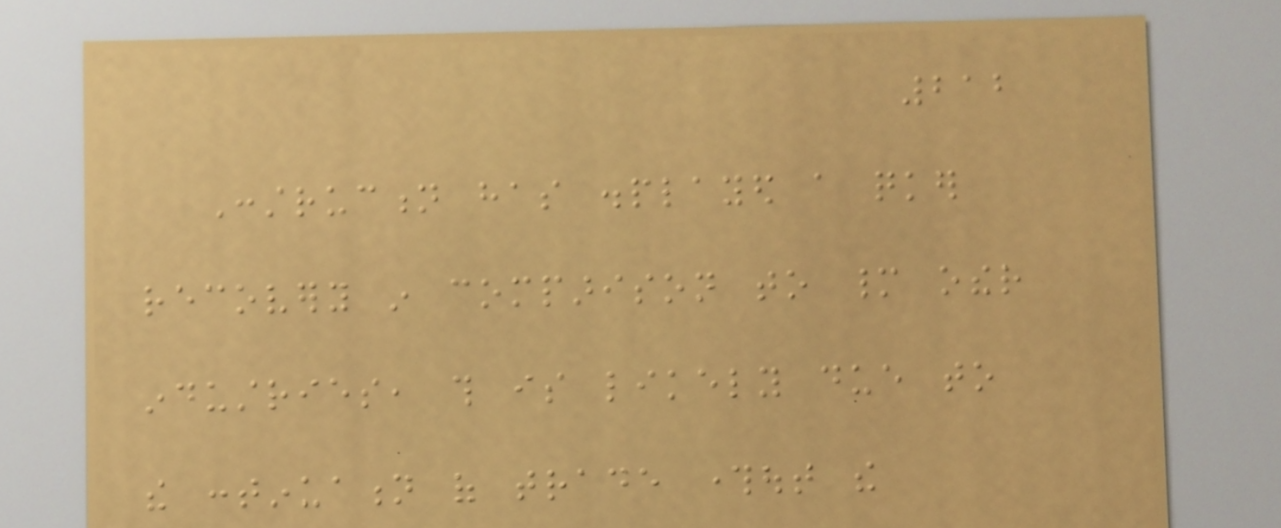212
Construction has displayed a quicker
recovery in comparison to many other
industries, this is likely due to
the continuation of trade throughout the
